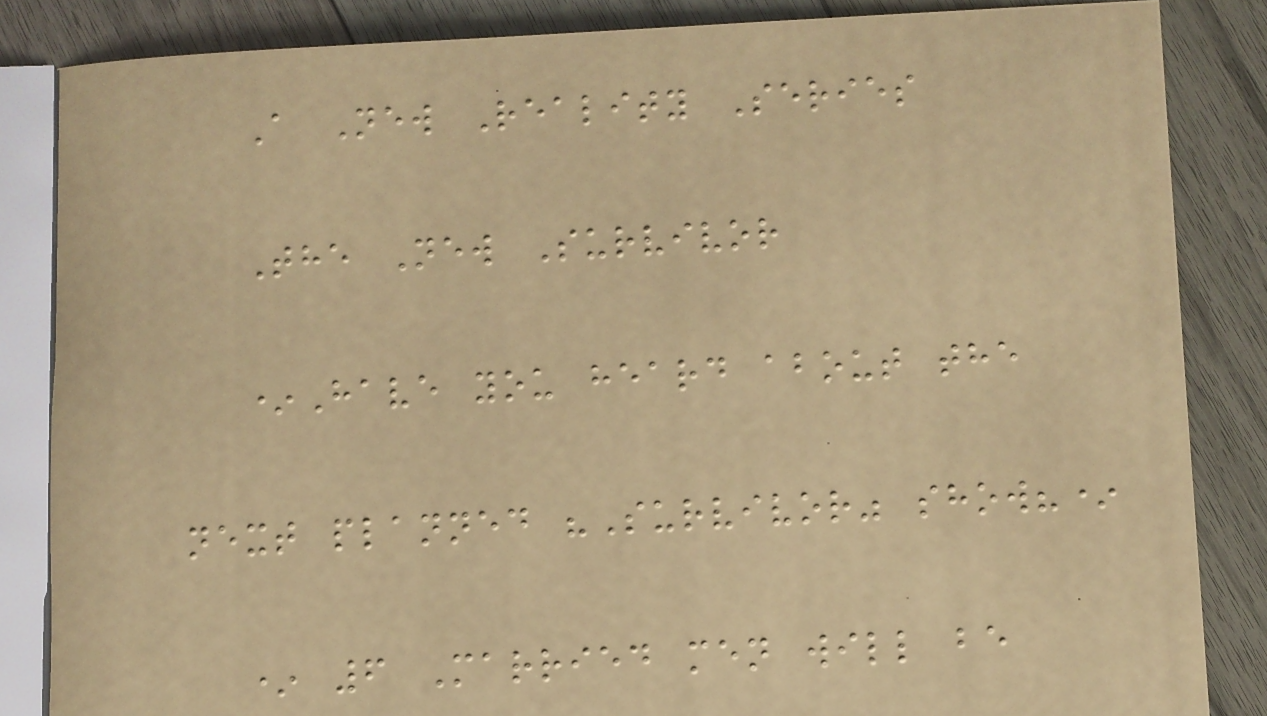A New Reality Series
The New Survivor
*Have you heard about the
next planned "Survivor" show?*
* 6 Married men will be
